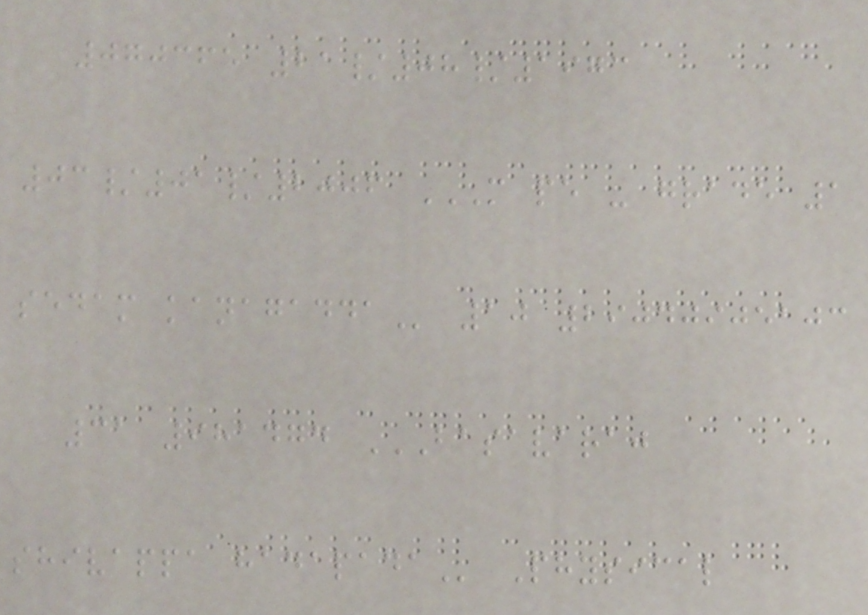070365 21/08/1973
03/01/2006 M PE - GRADE 1
SEDAM KANAGADDA 10 29040905103
31 981474 BASAVARAJ
SHIVAPPA HADAPADA Physical
